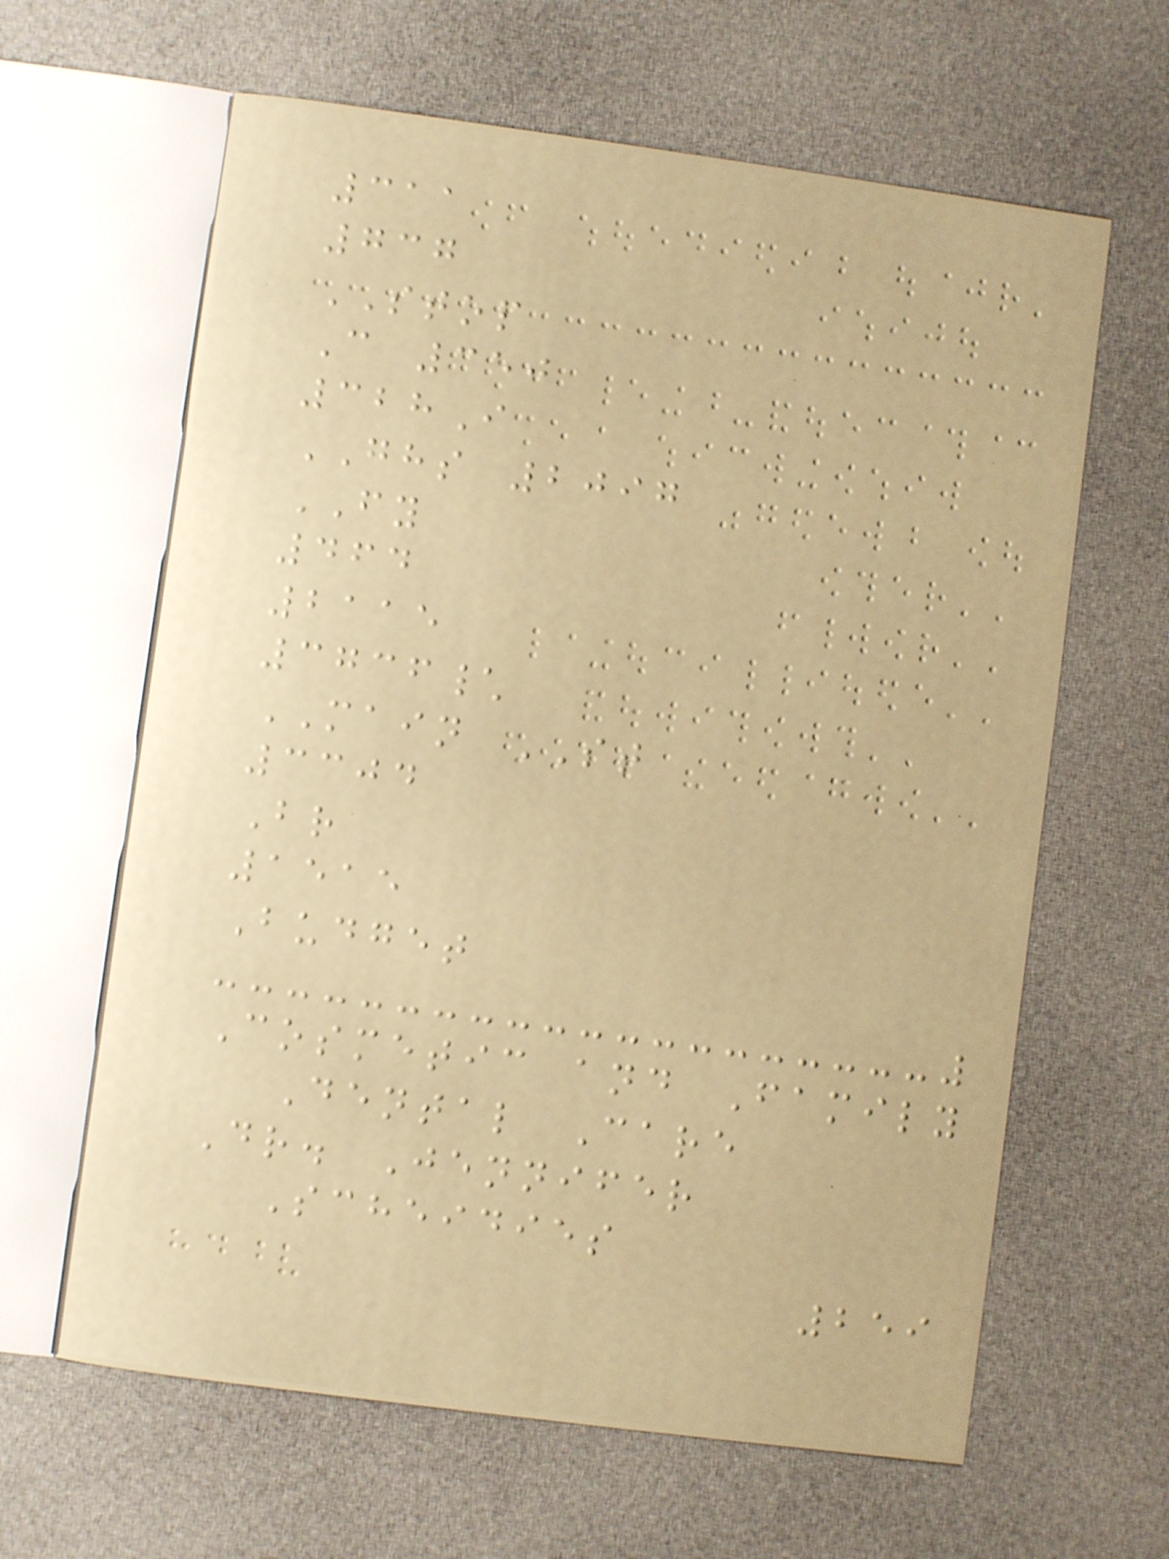311
737
STOP
C 350
328I
GHS 2097
FY
464
2115
3736\
MAIN ST
3304
Br
1515
Budget
Cosmetic and Family
Dental Care
Dr. Jennifer
Scheidies
259
